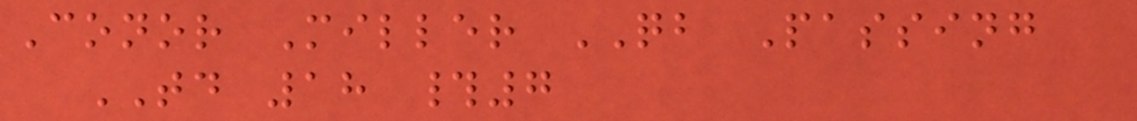Conor Miller QB Passing
TD 18 #7
